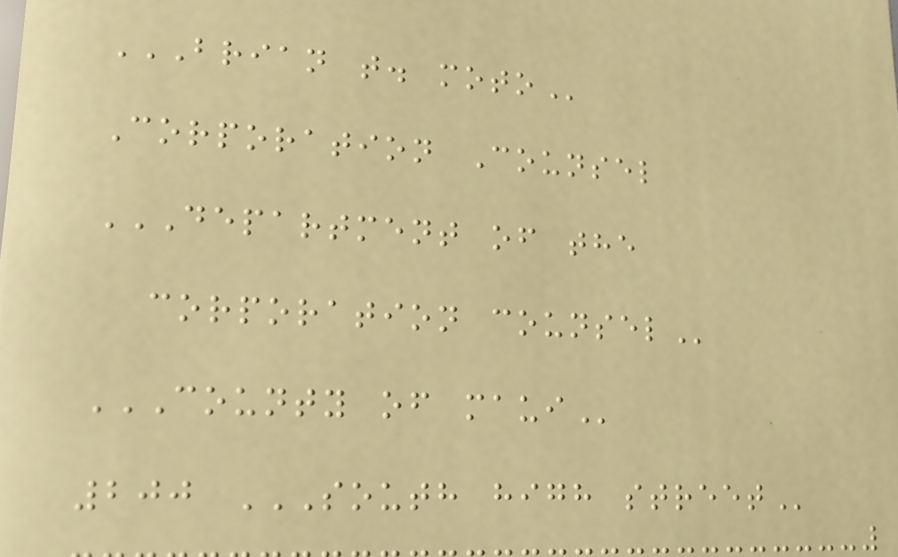BRIAN T. MOTO
Corporation Counsel
DEPARTMENT OF THE
CORPORATION COUNSEL
COUNTY OF MAUI
200 SOUTH HIGH STREET
